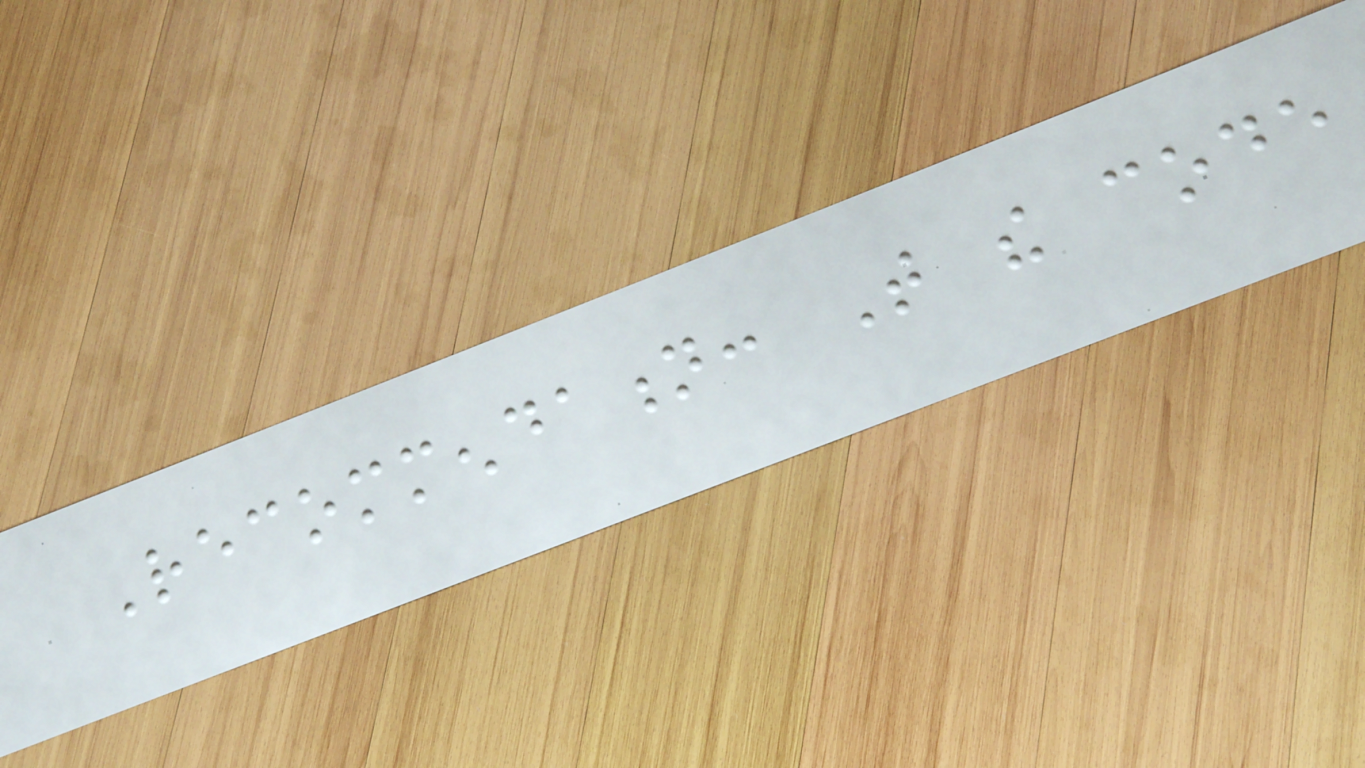Recommendation: That the code
